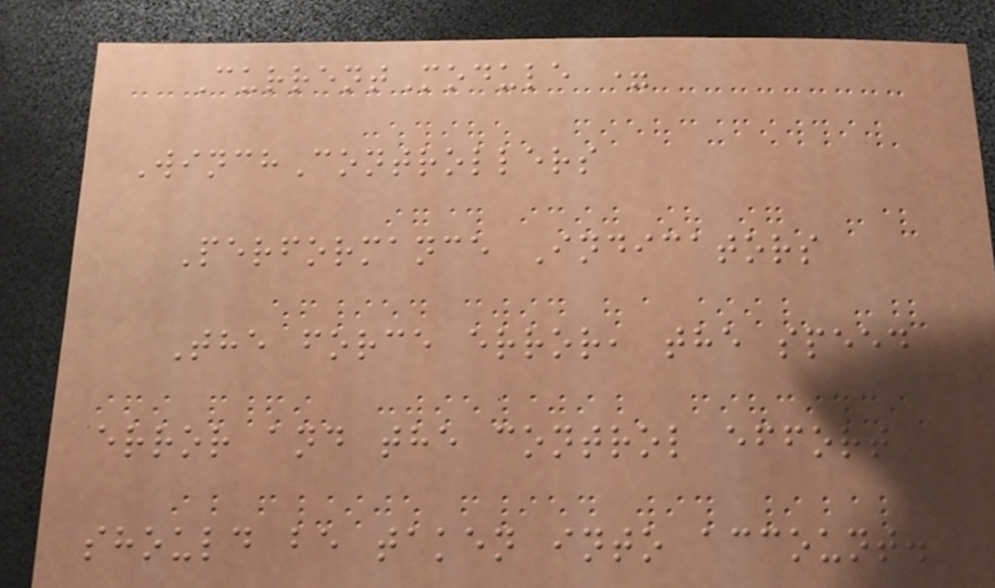CurrentModule =
WinchControllers
Performance Indicators
The force error, the speed
error and the control effort
should be taken into account.
